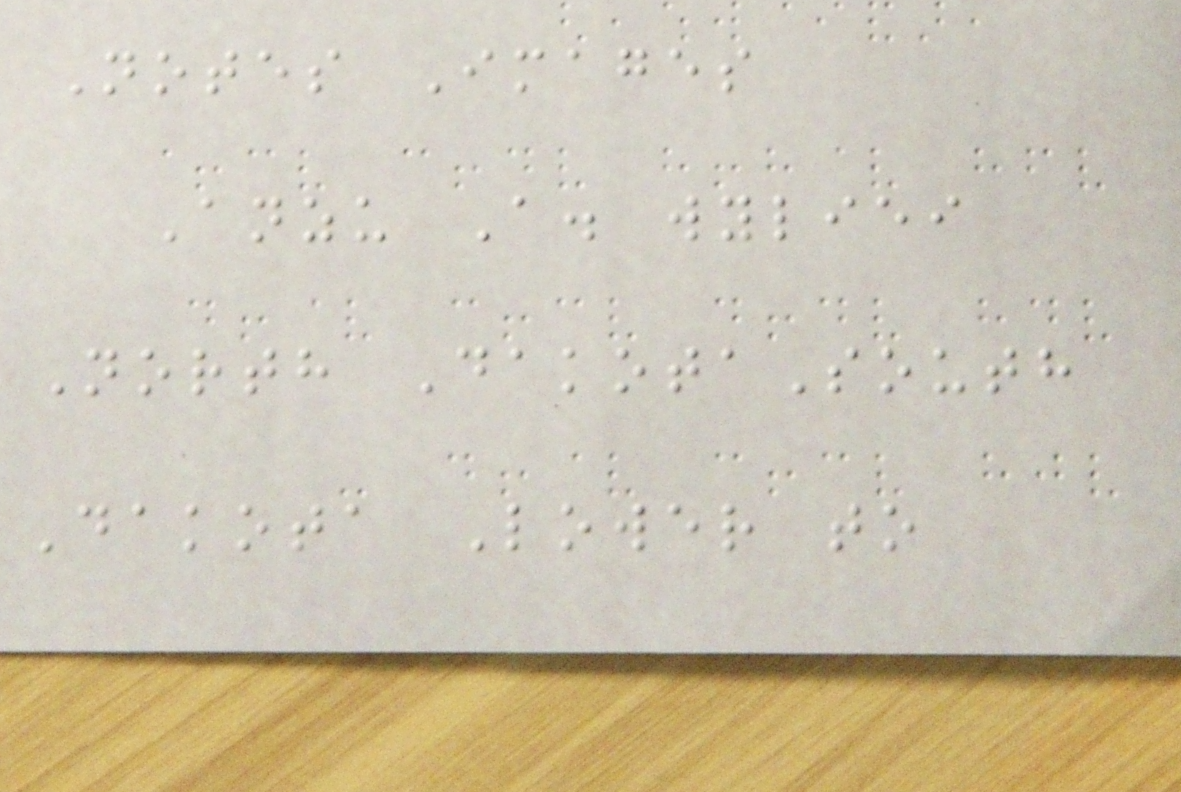Notes Images
Anzu A. wyliei
North DakotaSouth
Dakota Lower to
